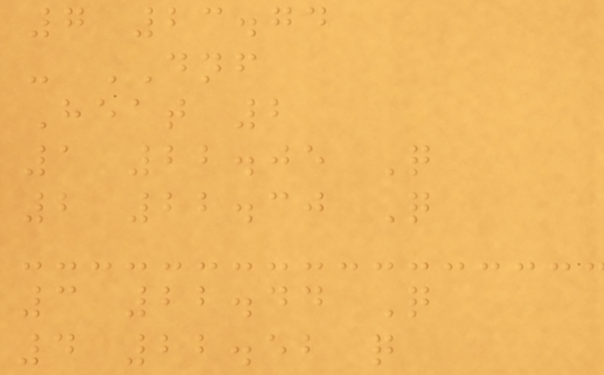7 23.74
- DNF
Heat 2
1 22.05 Q
2 22.30 Q
3 22.44 Q
4 22.52 q
